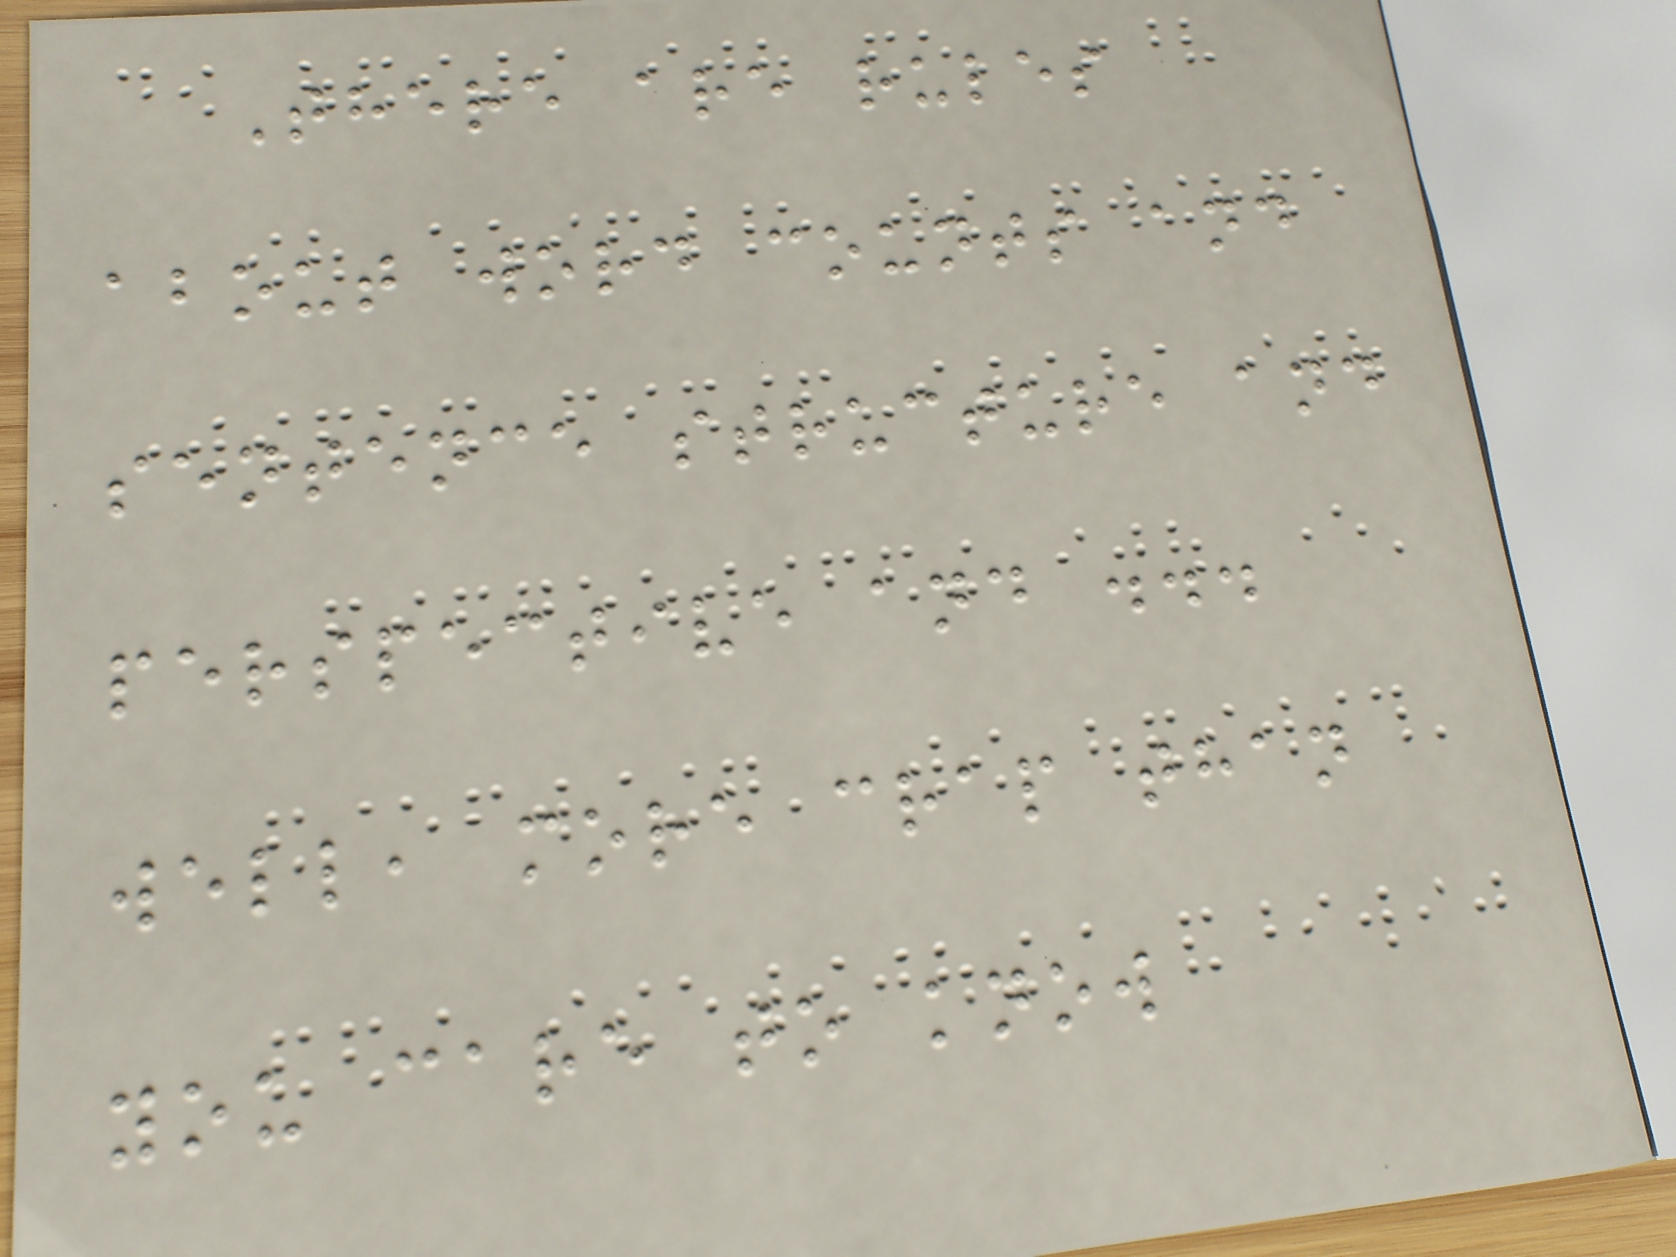There are rules
about word counts and
sentence structure and
perspective and ...
well, more crap than
you care to know
